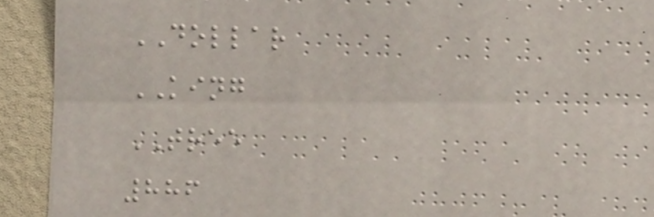DOLLAR
KING
TREE
886
